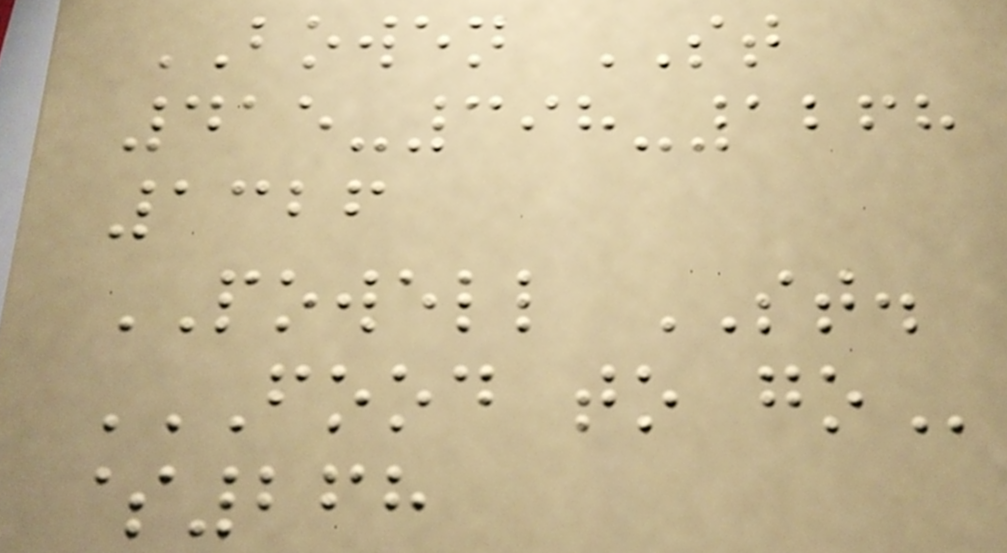BOWEN ST
415-398-1268
1326
POWELL ST.
FOOD TO GO
$268
